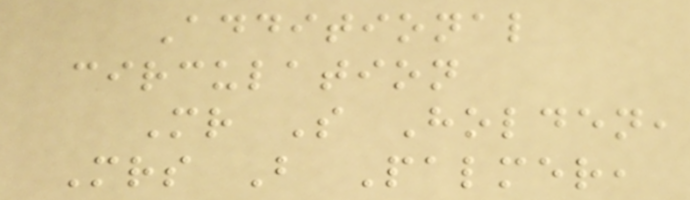Additional
circulation
Mr S Holden,
Mrs B Palmer,
